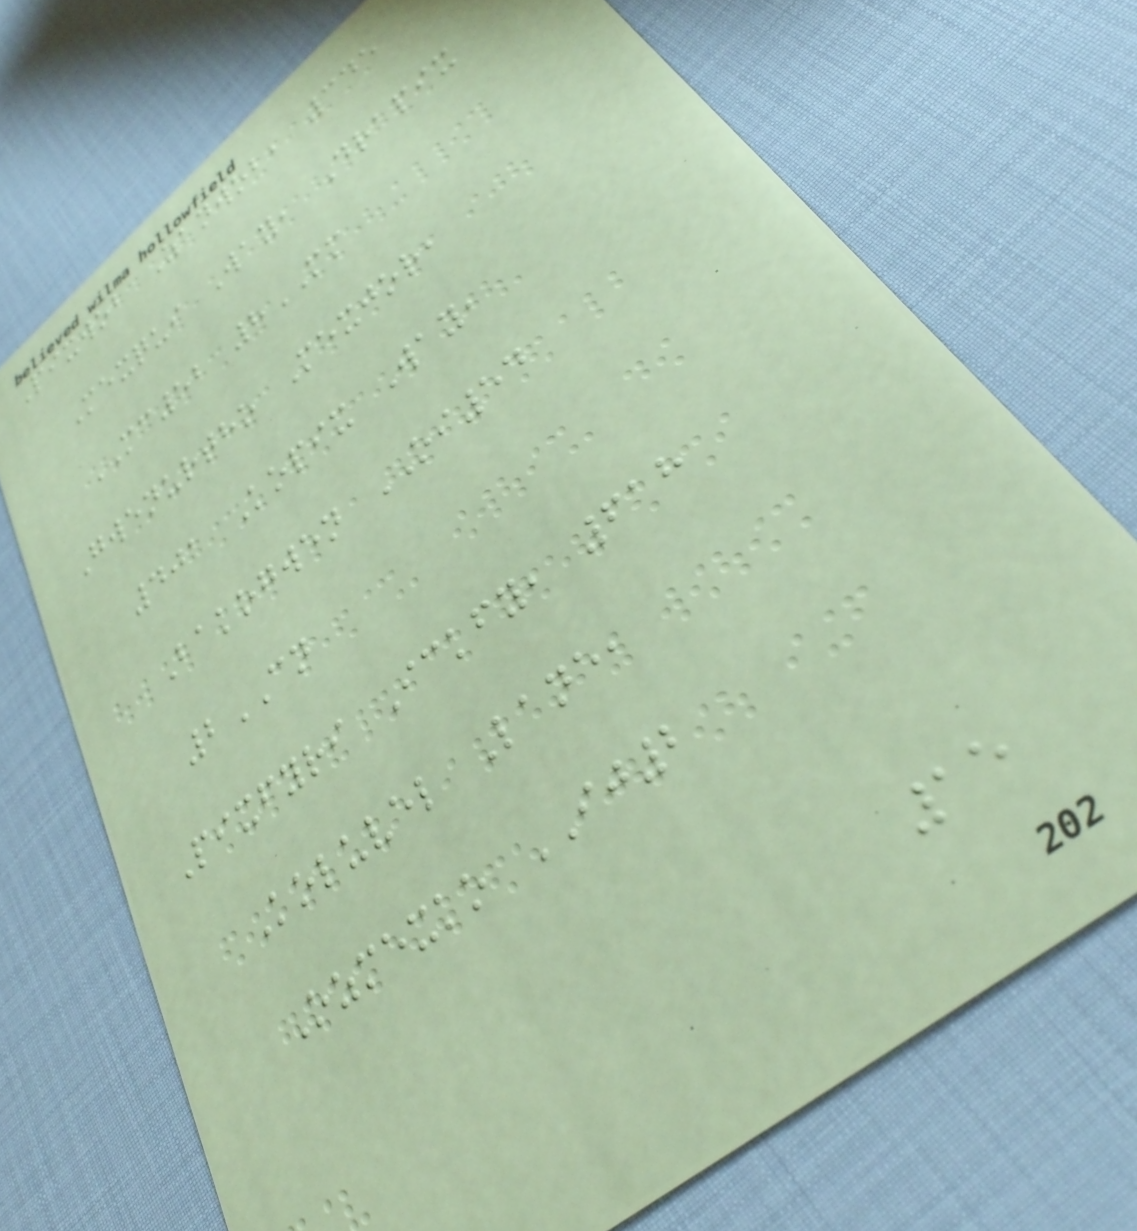Pixwob Zanwob, 345
Mexqui Way, Drapix
MC52 8MM
Gwenurtho Mexjor,
401 Kopix Way,
Bakogwen OI54
2CN
Pixfyri Ickfy, 618
Koluvel Lane,
Ozmexko IJ2
15
